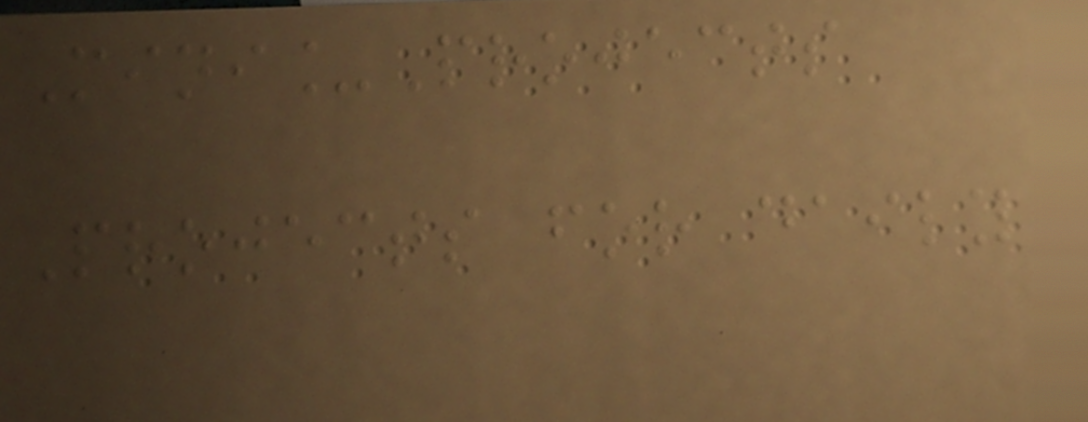Mini_Projects
Projects for daily
